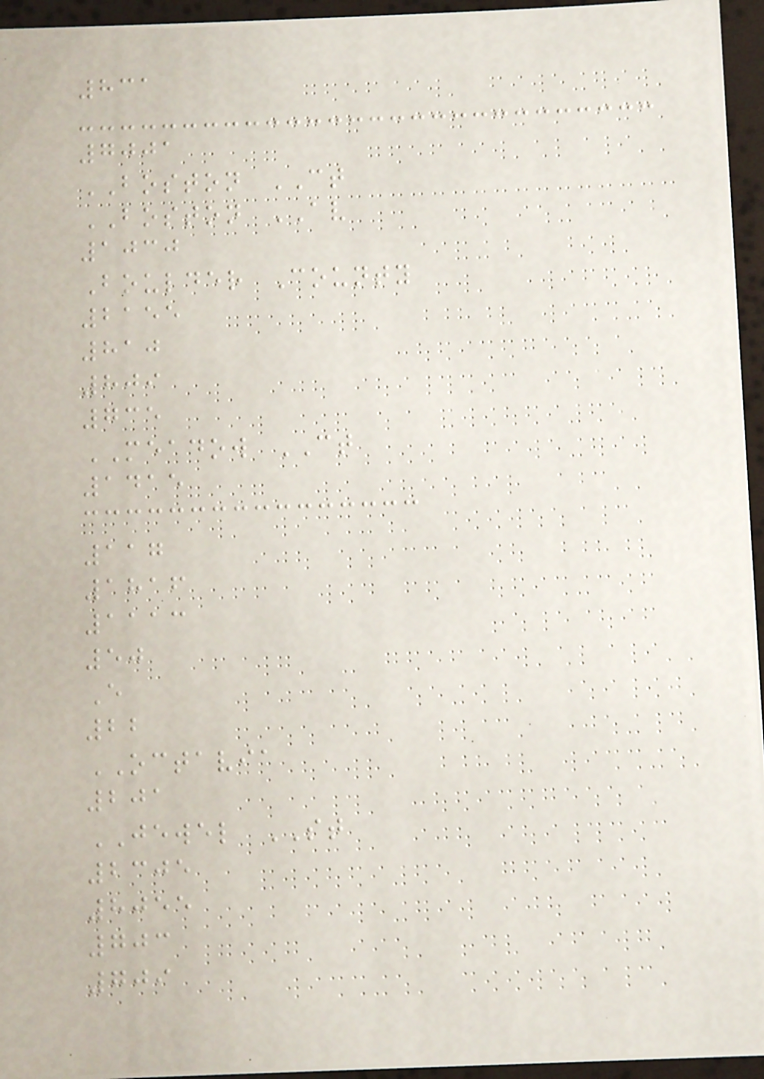831
7001
BOSTON CT
BOSTON AV
1030
Boulder County
2155
810
809
735
MEADOW CT
1415
117
1816
1113
50
E
22
OCTAVIA
201
JEWEL ST
2305
8055
703
709
